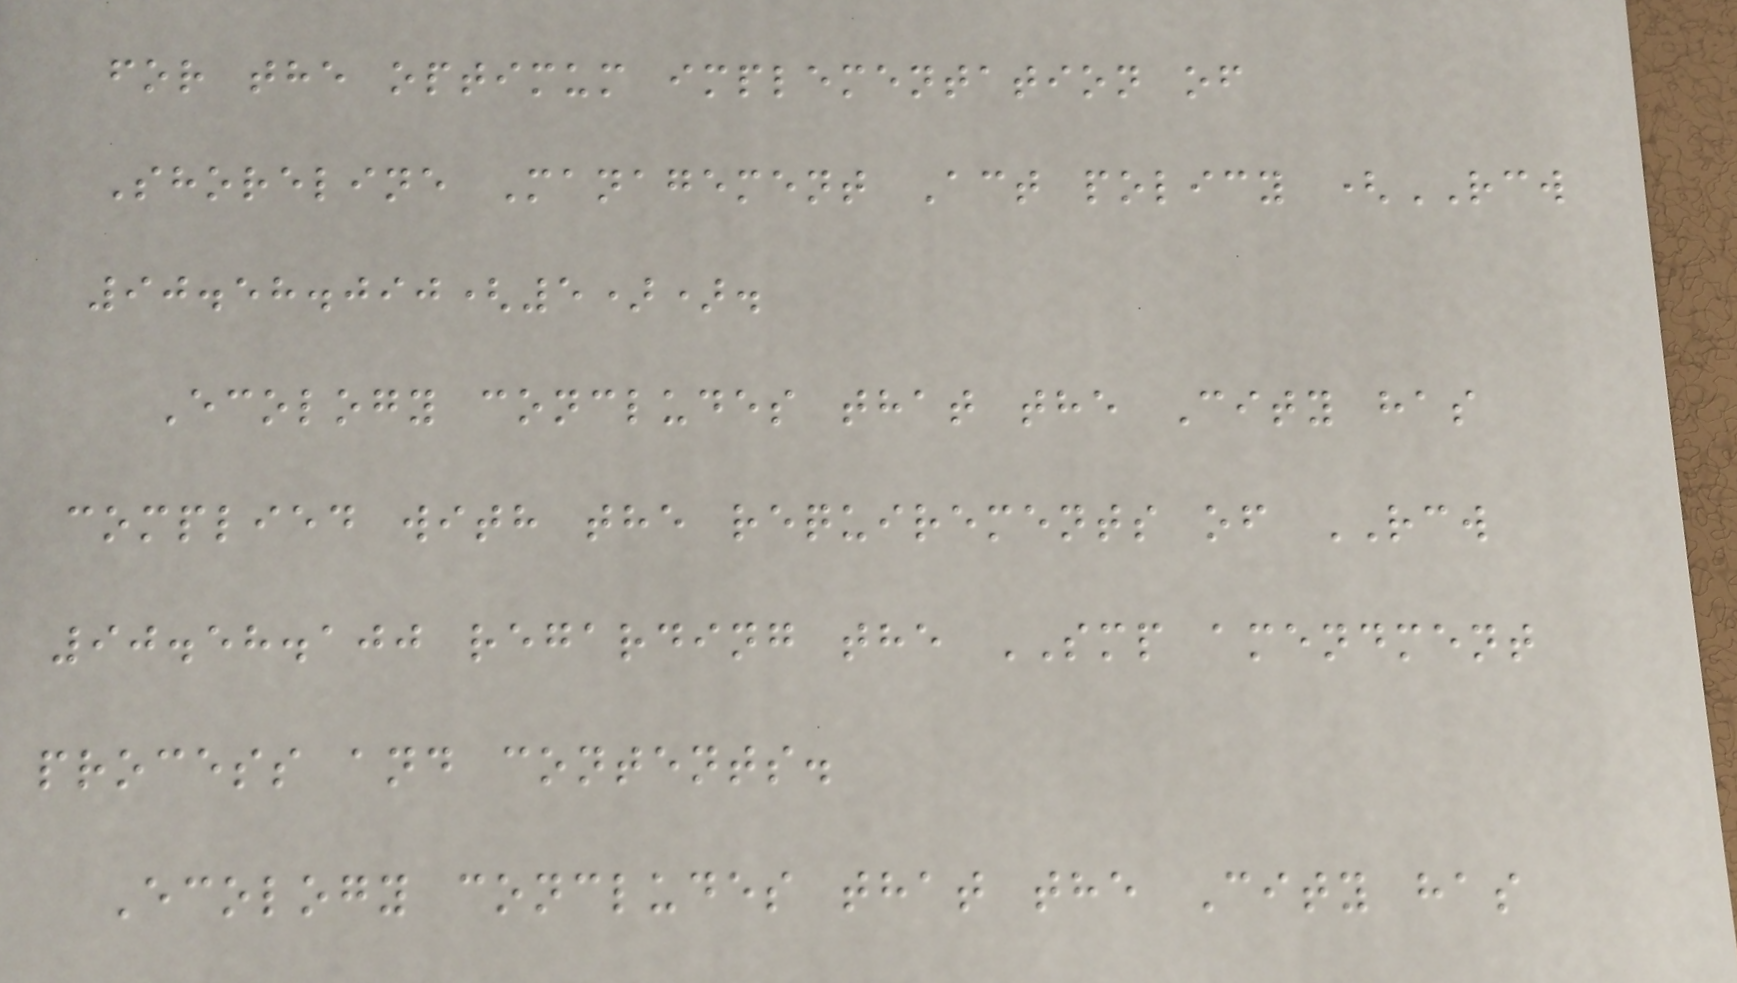for the optimum implementation of
Shoreline Management Act policy (RCW
90.58.090(5)).
Ecology concludes that the City has
complied with the requirements of RCW
90.58.100 regarding the SMP amendment
process and contents.
Ecology concludes that the City has
